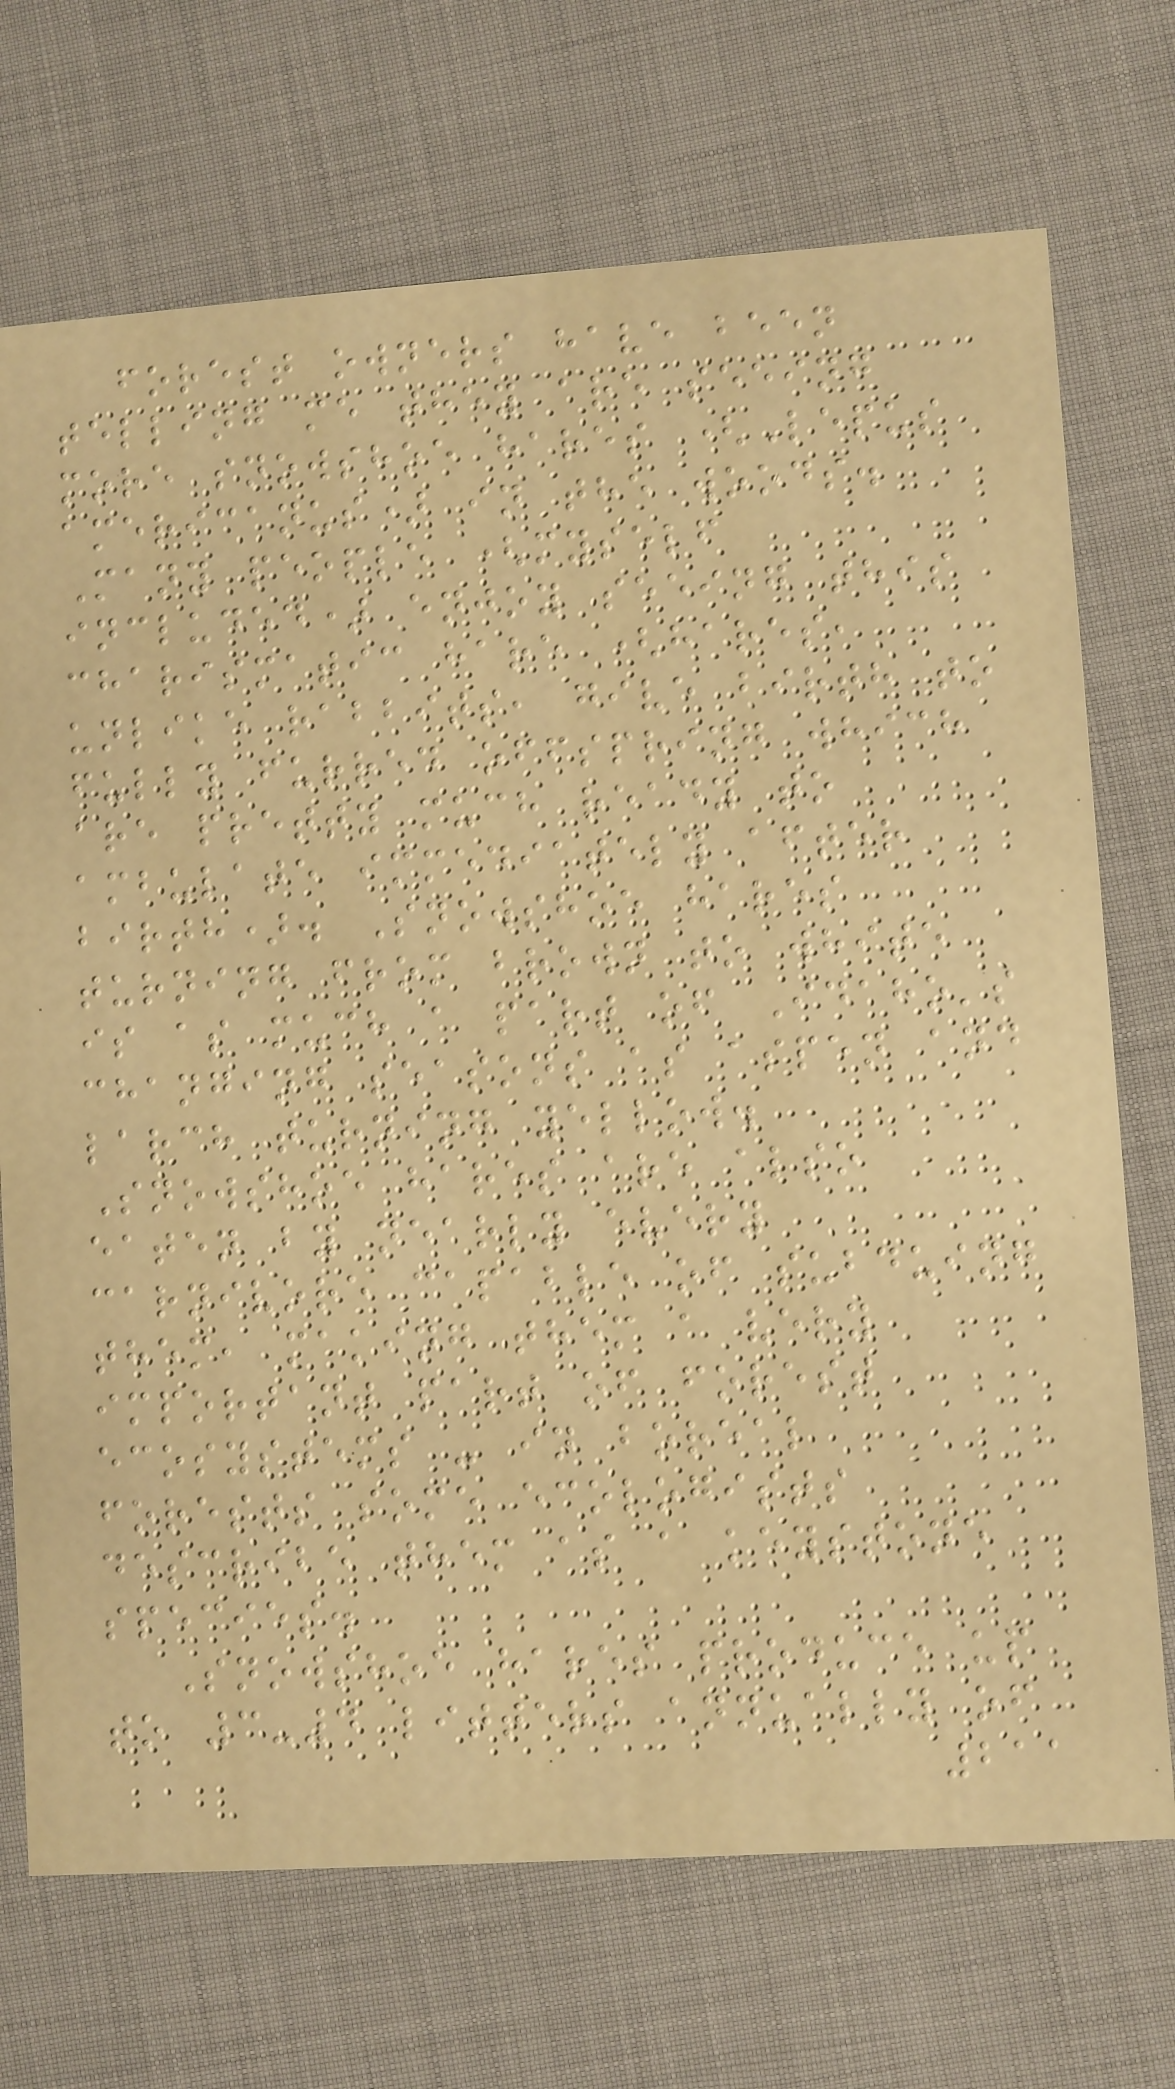forest owners have been
telling me they are seeing
more snowshoe hares (Lepus
americanus) in the woods.
Many people (myself
included) enjoy seeing this
charismatic hare (hares,
unlike rabbits, give birth to
fully furred offspring which
are pretty much ready to
ambulate immediately after
birth). Snowshoe hares
turning from brown to white
is as much a part of Idaho's
changing seasons as aspen and
larch turning yellow.
Snowshoe hares are also
eaten by nearly every
carnivore capable of subduing
them, making them a very
important part of forest
ecosystems - in boreal
forests some ecologists
describe them as a keystone
species.
Snowshoe hares produce up
to 3-4 litters annually of
211
